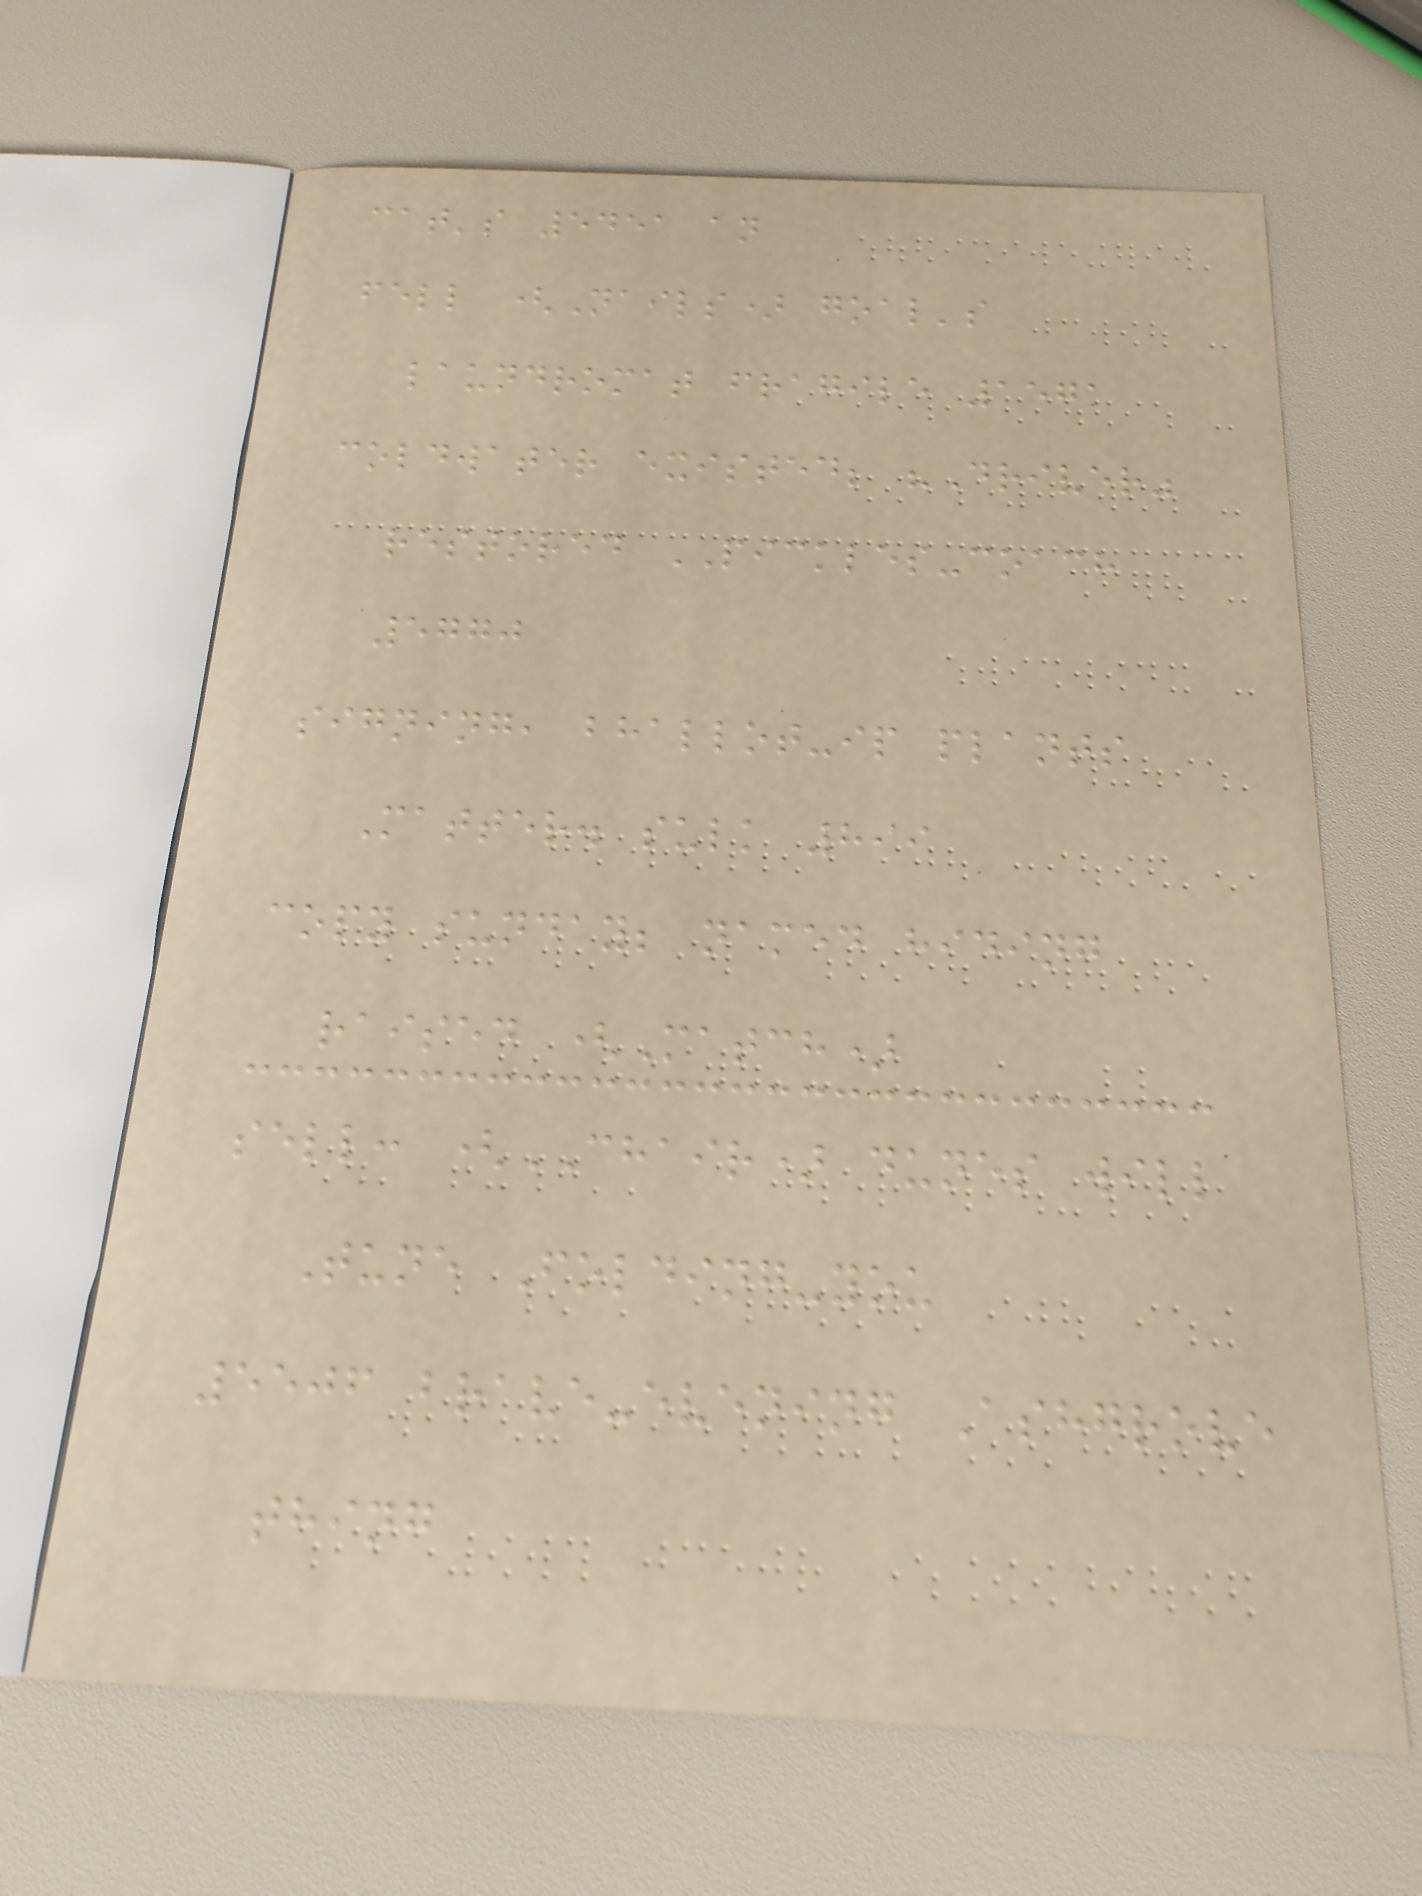cat's 5451 an
fell (Nails) goal's
laundromat fragile 1571
coldwater existed; "Driver"
restored PICKLES-coach
5770
signing, bhallot-ip plants
Matter. sulk 899
copy sunday; named hiding
raised (Match)
sell: (CHAIR) dunes will
Tune Folding-you
5506 brave-evening Ashgrove
thing
